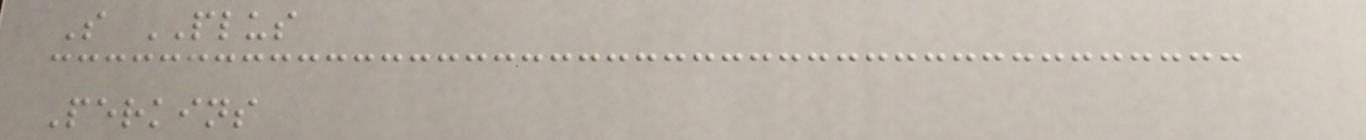S PLUS
Perkins
